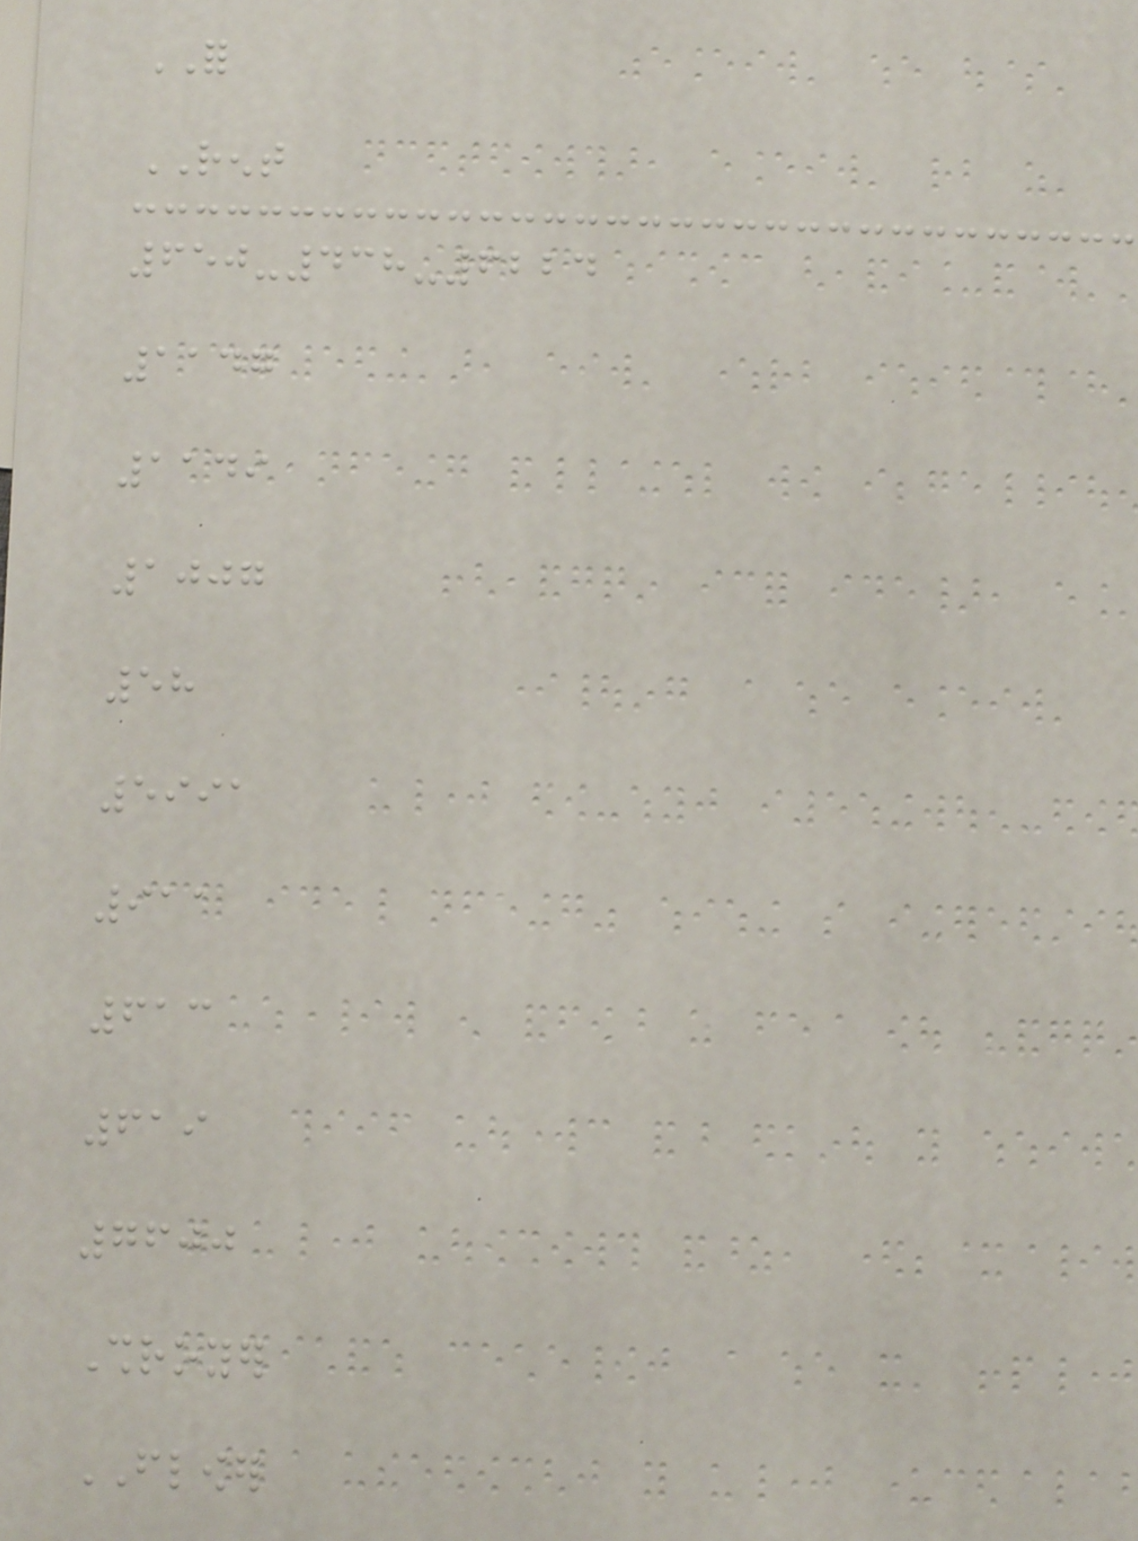FOR
RENT
650-438-6224
1147
1149
1007
58
5991
911
613
619
7600
Shroyer
FLOWER
